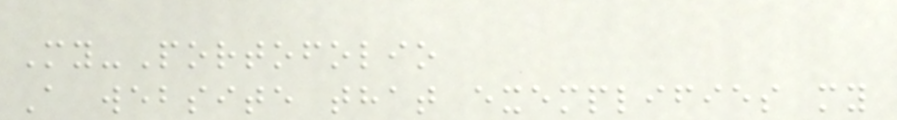My-Portofolio
A website that exemplifies my
